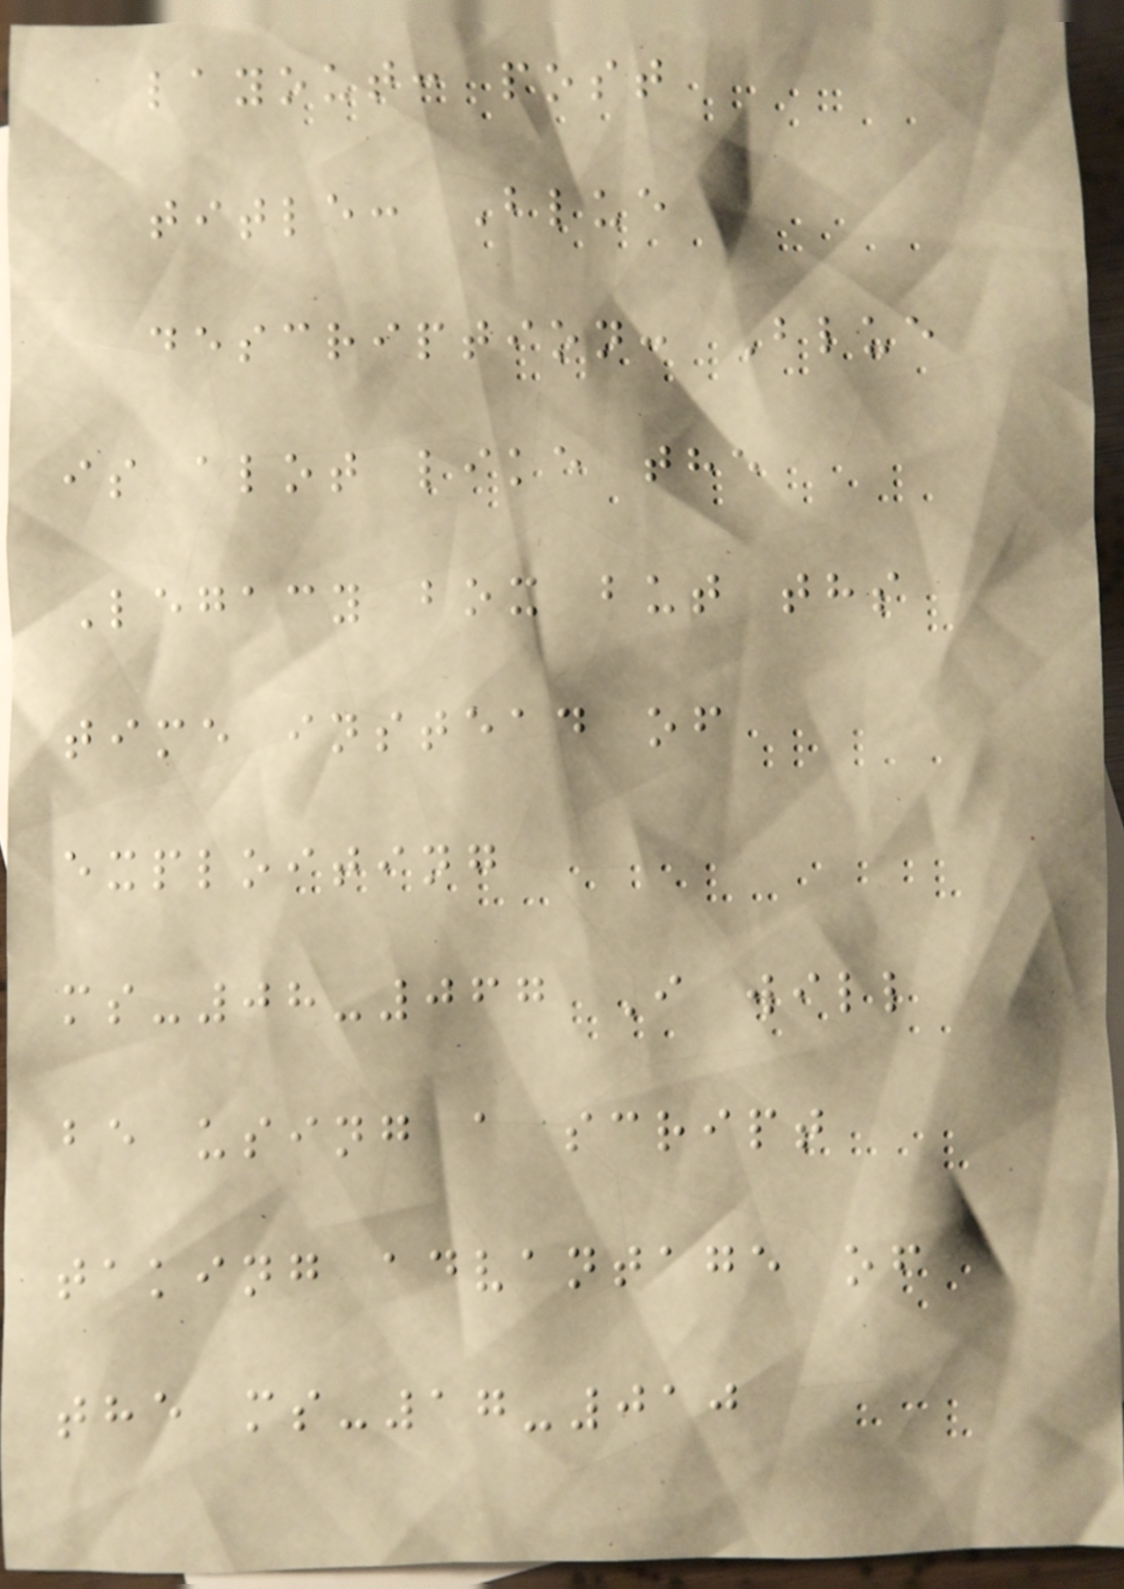layout: post
title: Blue
description: Blue
is alot like the
Legacy box but ths
time instead of
exploiting
ms-08-067 I will
be using a script
taking advantage of
the ms-17-010
